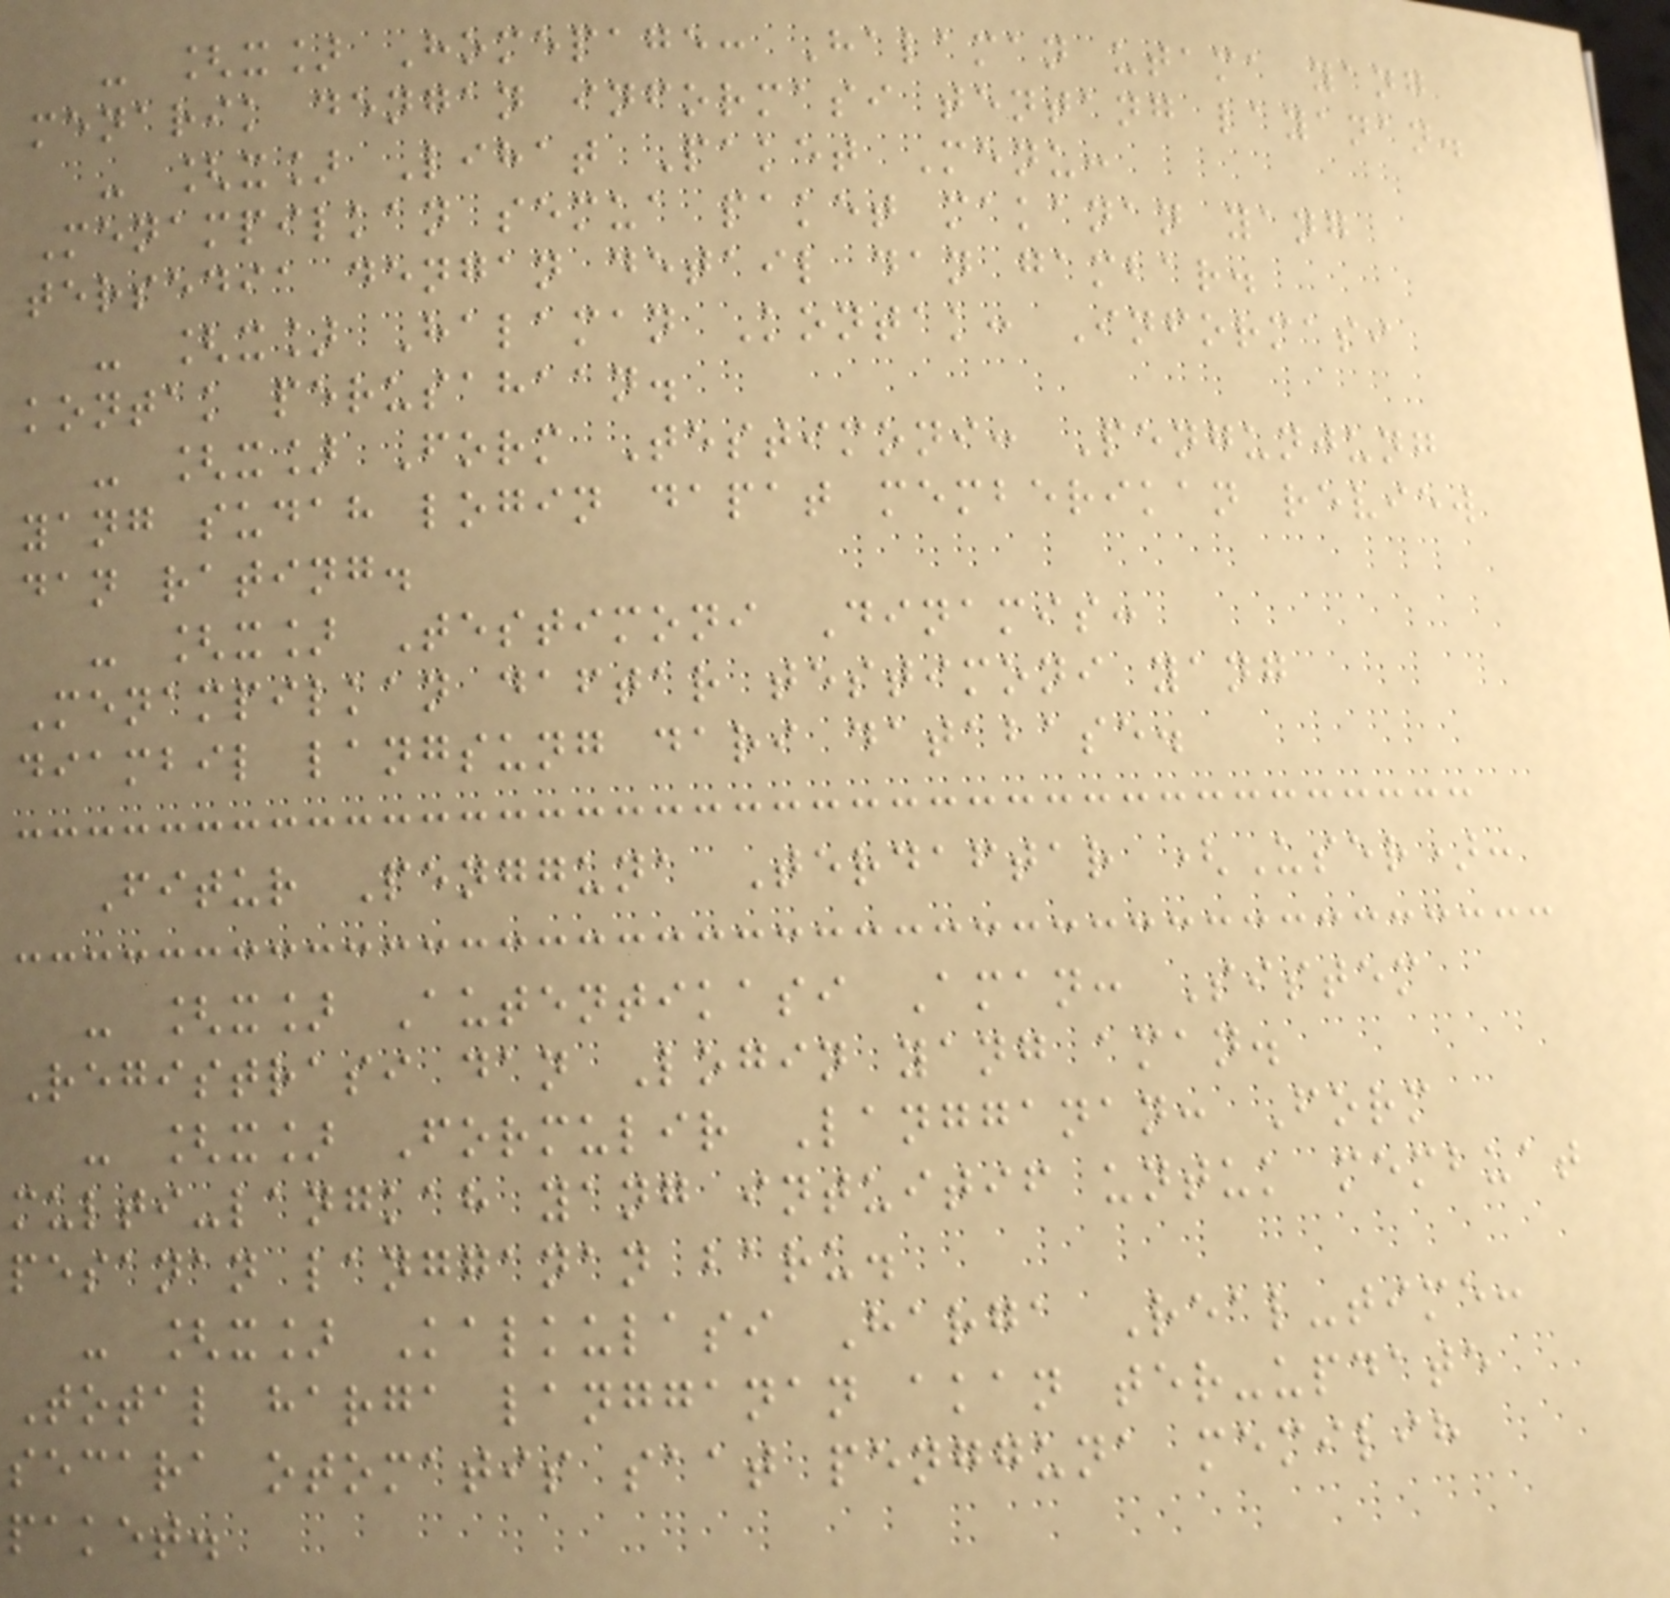- [x] Homepage: Halaman utama yang
menarik dengan informasi tentang layanan.
- [x] Lihat Paket Menu:
Menampilkan semua paket makanan yang
tersedia dengan detail dan gambar.
- [x] Halaman Kontak: Informasi
kontak perusahaan.
- [x] Form Testimoni: Pengunjung
yang sudah login dapat memberikan review
dan rating.
- [x] Testimoni Dinamis:
Menampilkan daftar testimoni yang
diambil langsung dari database.
Fitur Pengguna Terdaftar (User):
- [x] Autentikasi Aman: Sistem
Registrasi dan Login yang aman.
- [x] Formulir Langganan: Form
multi-langkah yang intuitif untuk membuat
pesanan langganan baru.
- [x] Kalkulasi Harga Real-time:
Total harga langganan akan ter-update
secara otomatis saat pengguna memilih
paket.
